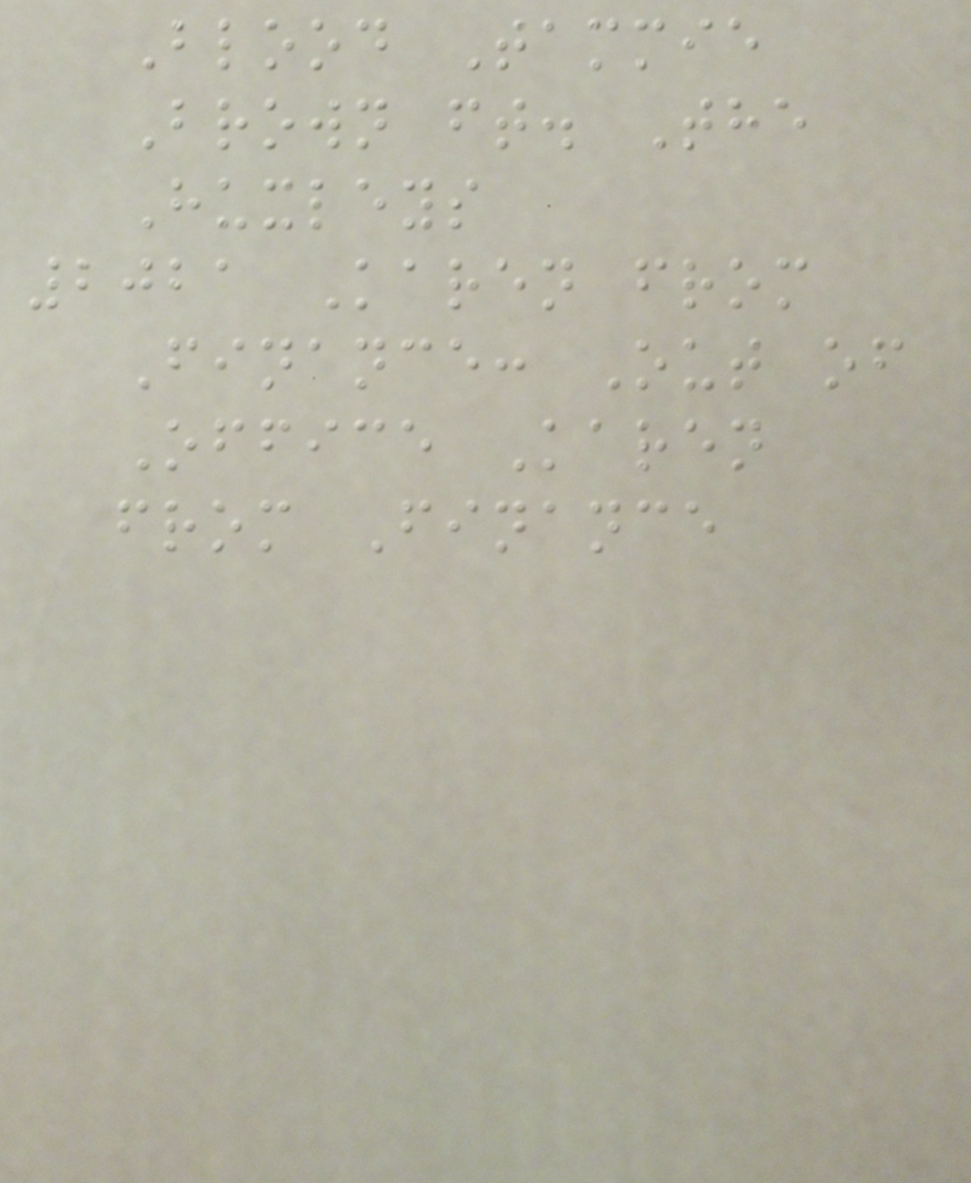Blood Tammie
Brown ft. The
Huxleys
2021 Karen from
Finance: Out of
Office Karen
from Finance
